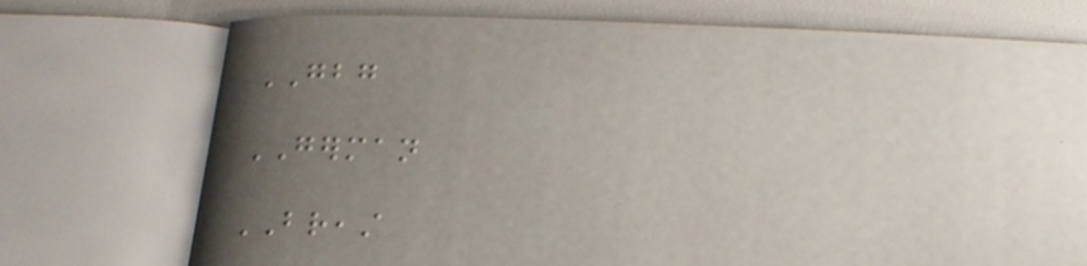GBG
GERMAN
BREAST
